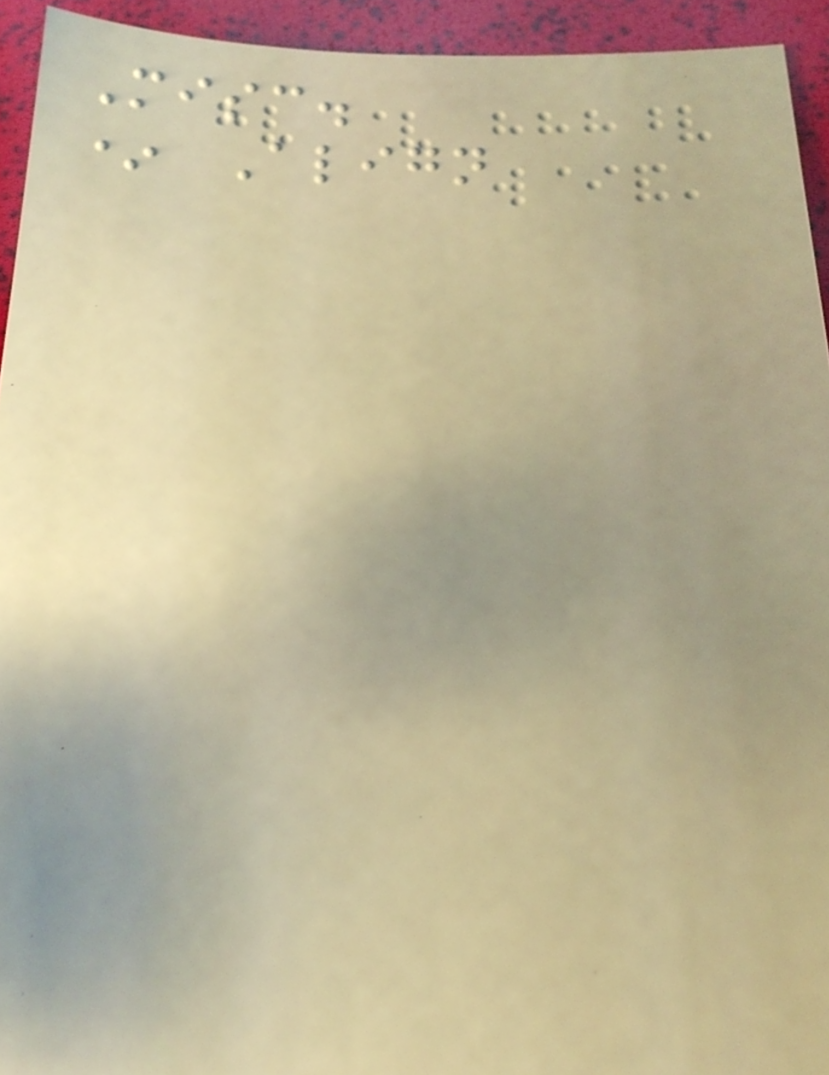Misc.
* Align
